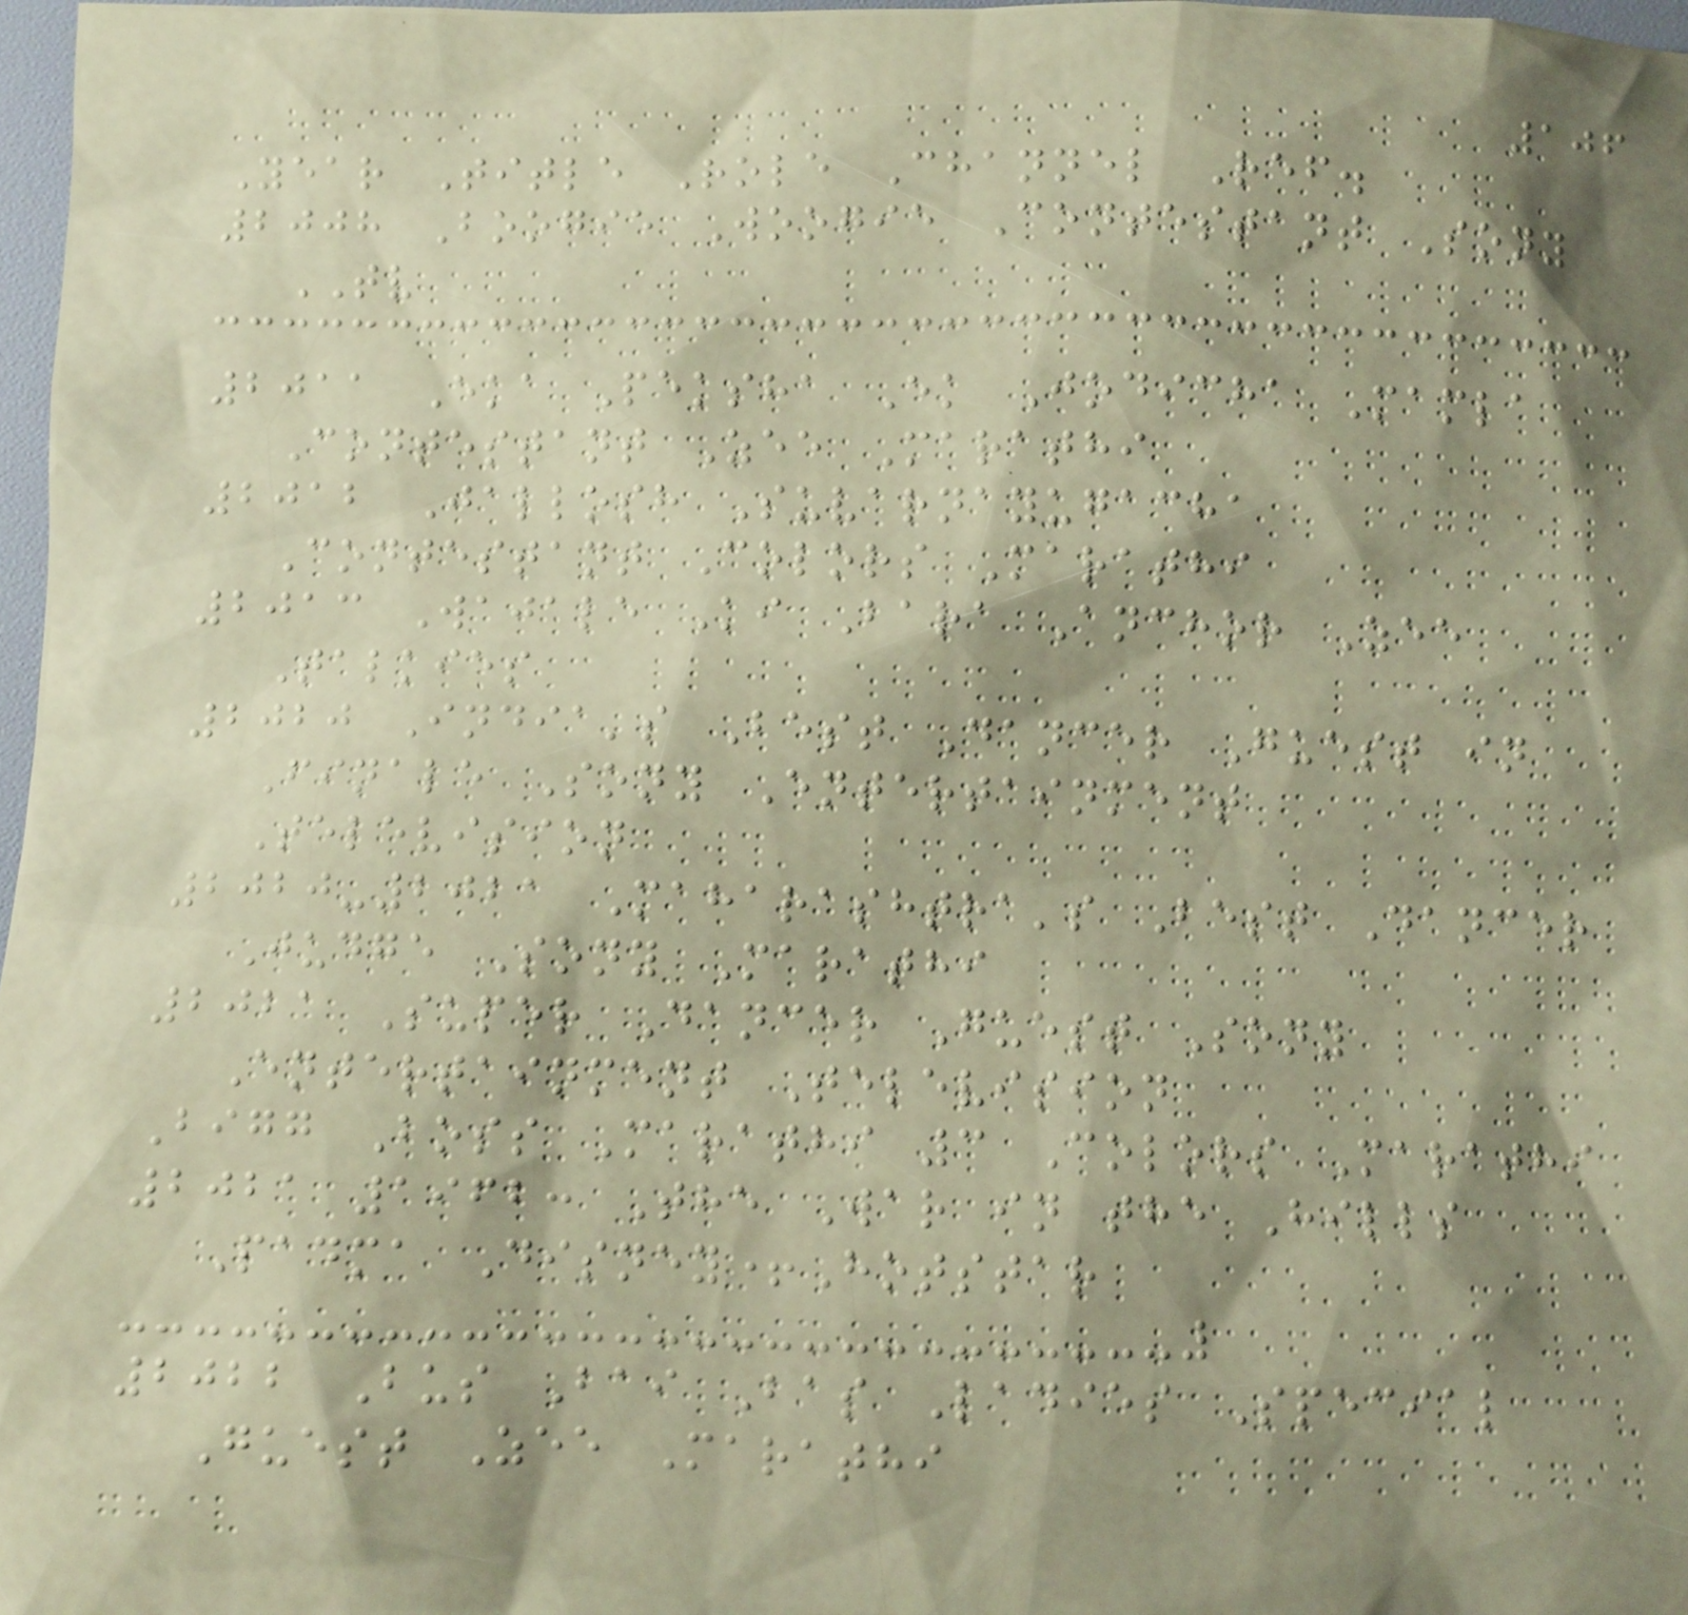106
Year Title Role Channel Ref.
2008 Boogie Woogie Contestant Sony
TV
2011 Eka Peksha Ek Jodicha Mamla
Contestant Zee Marathi
2012 Jallosh Suvarnayugacha
Contestant Colors Marathi
2013 Wajale Ki Bara Anchor Zee
Talkies
2020 India's Best Dancer Guest in
Finale Sony Entertainment
Television
2020-2021 Maharashtra's Best Dancer
Judge Sony Marathi
2021 Super Dancer Guest Sony
Entertainment Television
Bigg Boss Marathi 3 Colors Marathi
2021 1962: The War in the Hills
Padma Disney+Hotstar
2022 Bus Bai Bas Ladies Special
Guest Zee Marathi
